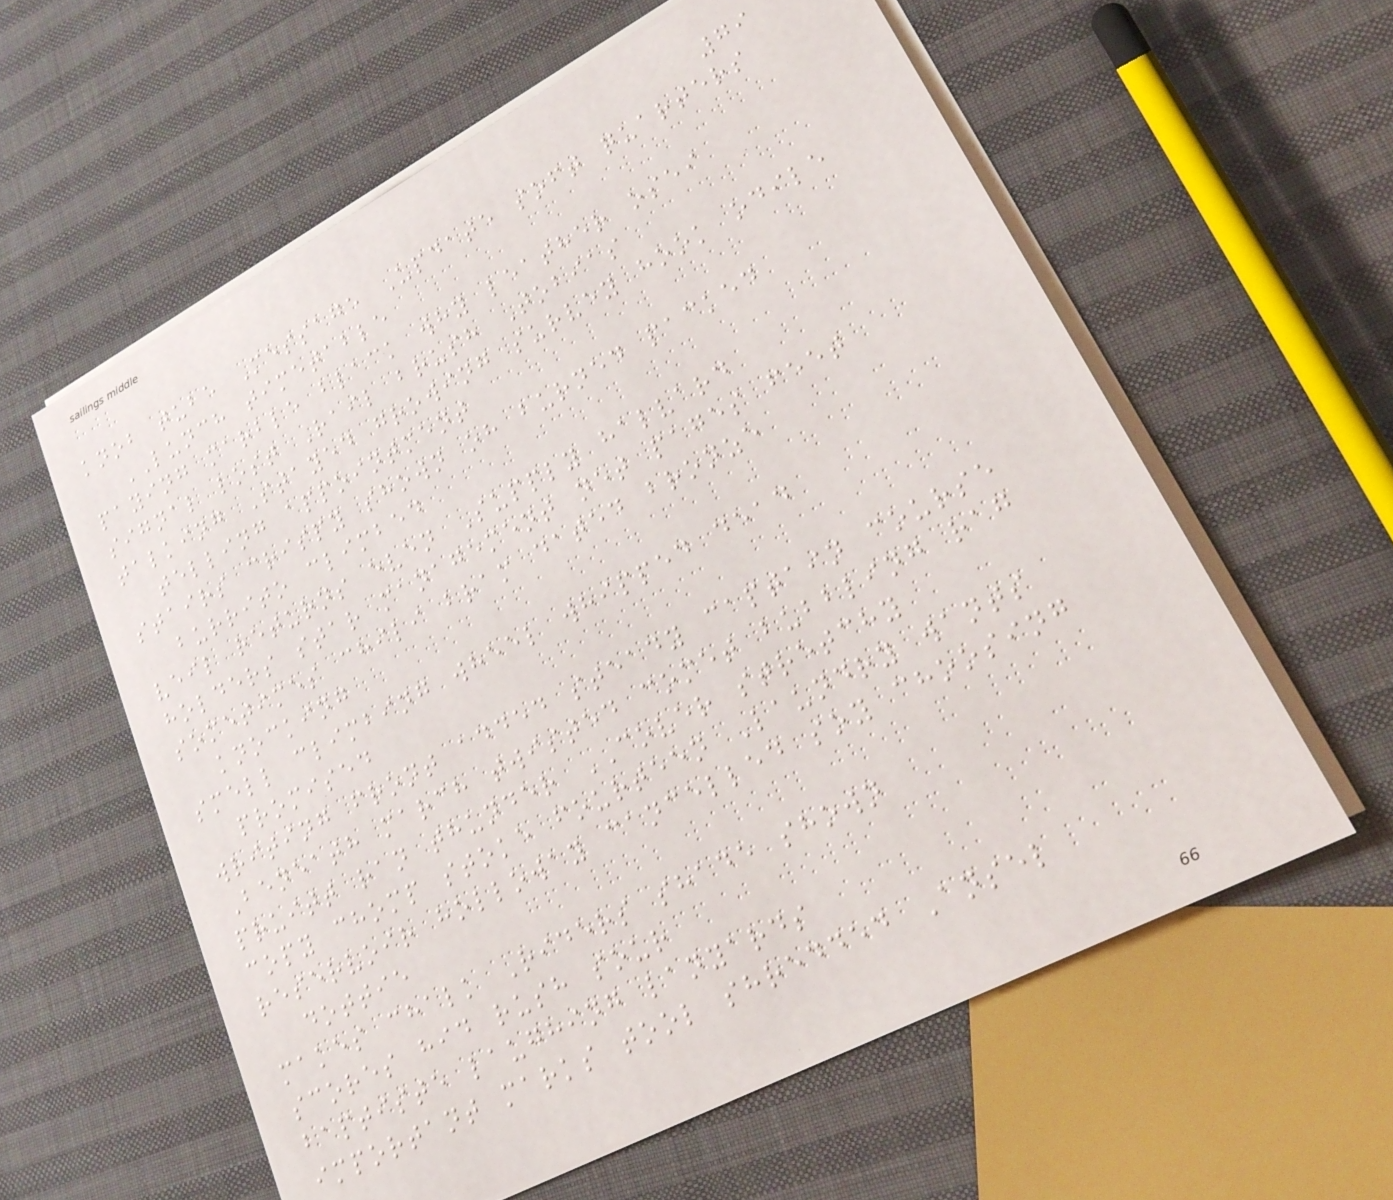79
knob tube Message Update soft quarters
LUNCH timetable
paying marble black why leather osei
signal lost Rail brush Tobias
talking Stayed growing survey hook odile
telling appointment
stairs crispy shown oh burned packed
burrito climbed
veil returns even Supply halvard
holders star management net pages feet
sometimes chili bram dated bronze
knocking
smell climbing wheel whipped dead
promised
writing front added steady captain course
Beneath march twisted comet bubbling rag
pruitt ran thunder COVER stretchy
copy chomp stoke fourteen Laundry wants
reservoir holloway cancelled soy choosing
dottie
makes chalk Riders shade shown
scores hid rush sour
baptiste laughing lanyards
important marks tool shredded Ansel
